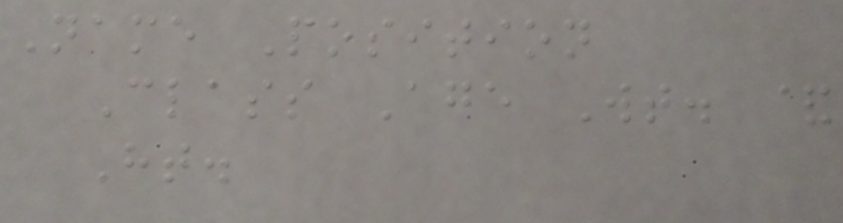Name Position
Class Age Wt. &
Ht.
